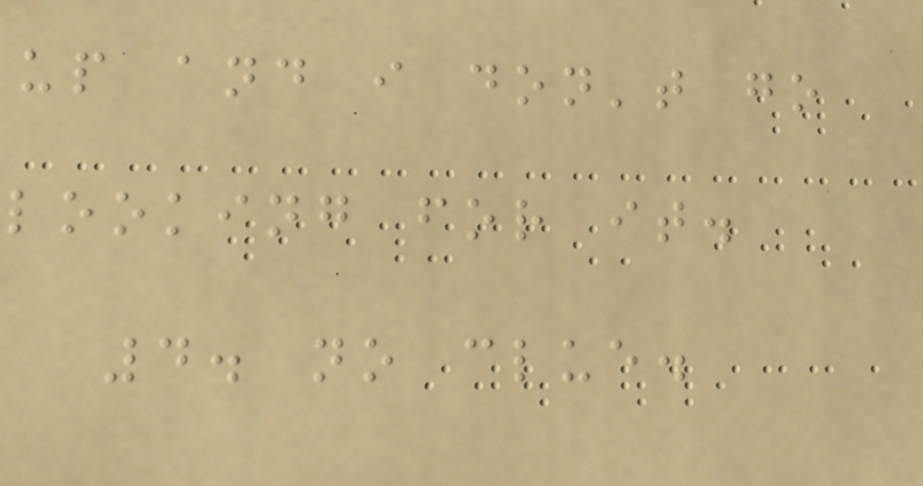up and i don't go
looking for it.
4. no clue.
